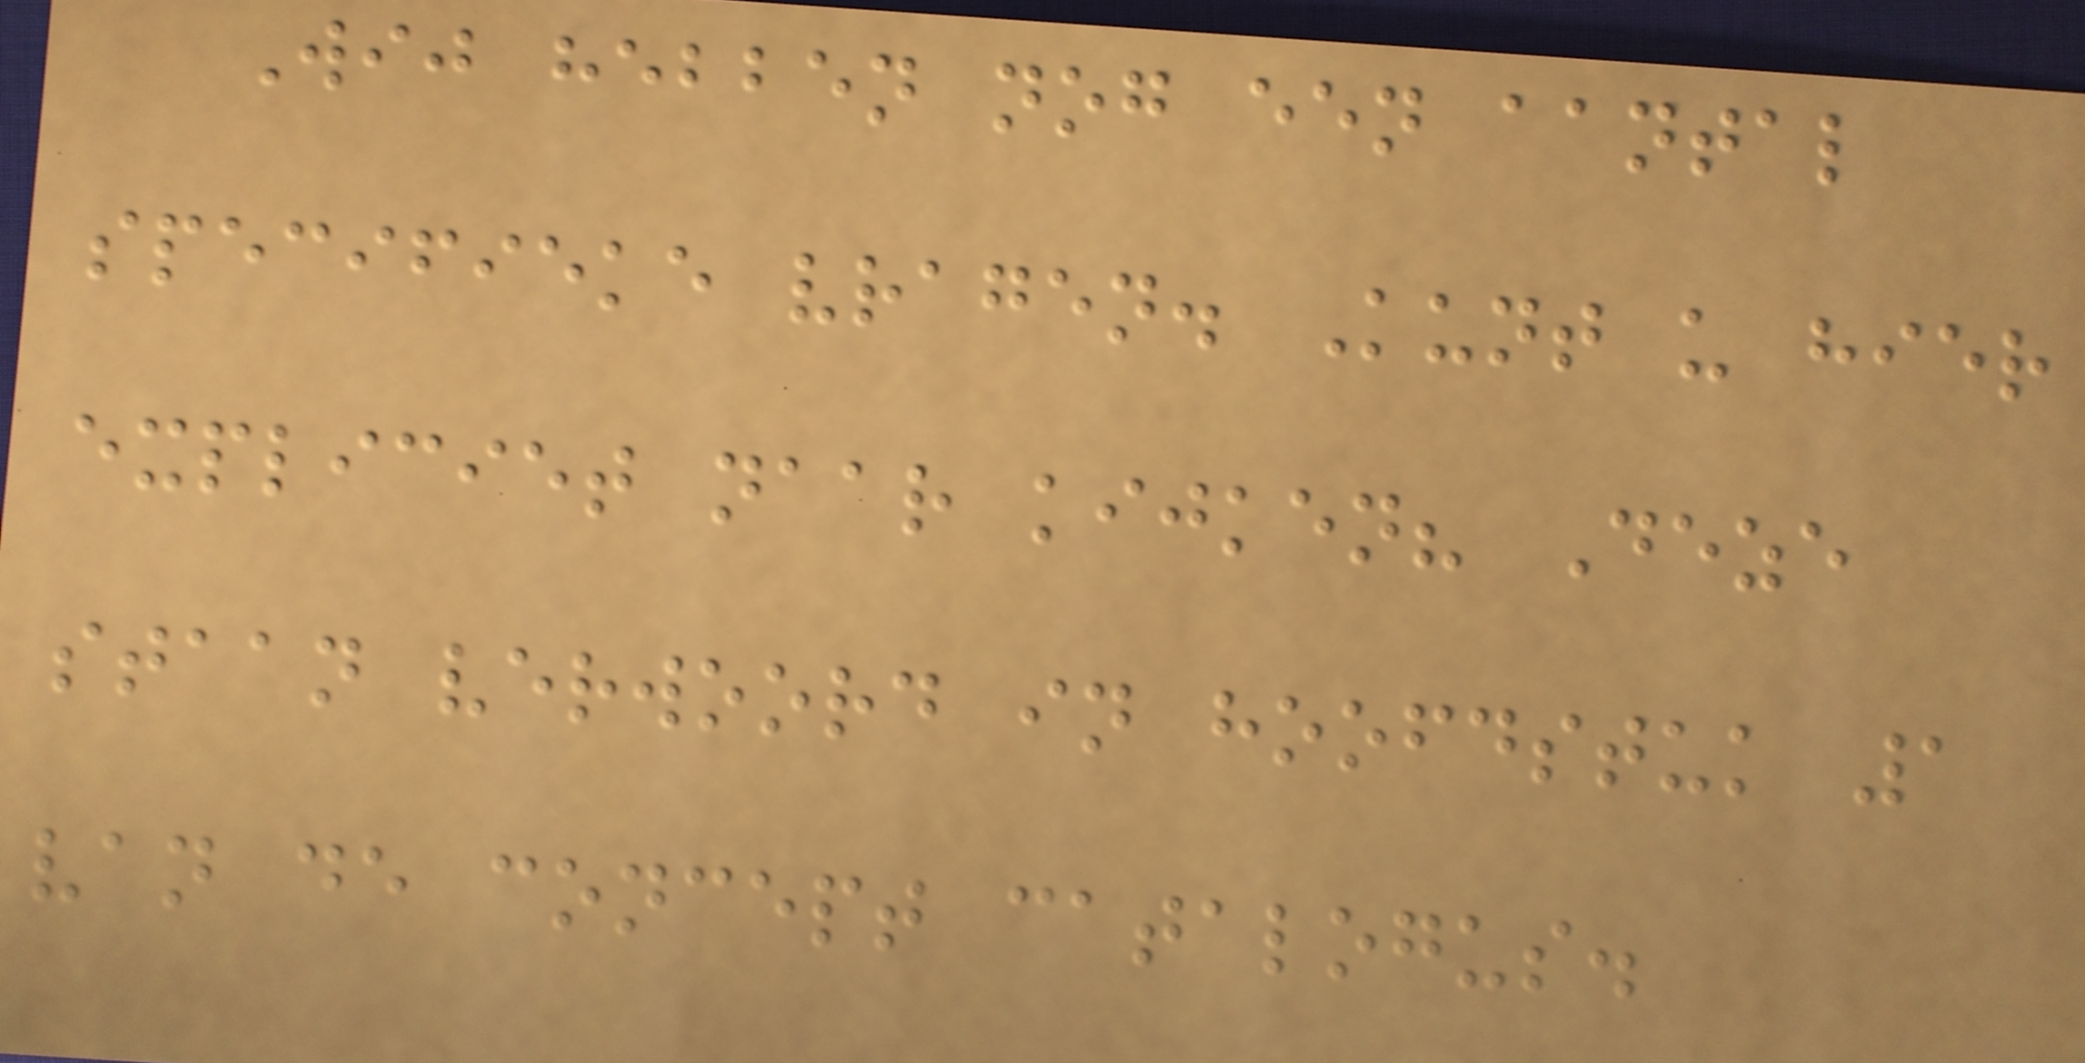Wij hebben nog een aantal
specifieke vragen. Kunt u hier
expliciet naar kijken? Deze
staan verwoord in hoofdstuk 1
van de concept catalogus.
